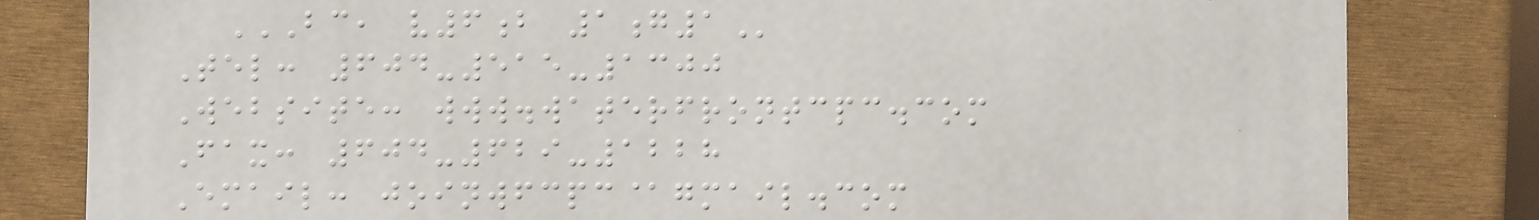BC, V6B 1G1
Tel: 604-515-1300
Website: www.waterfrontcpc.com
Fax: 604-629-1228
Email: joinwfcpc@gmail.com
